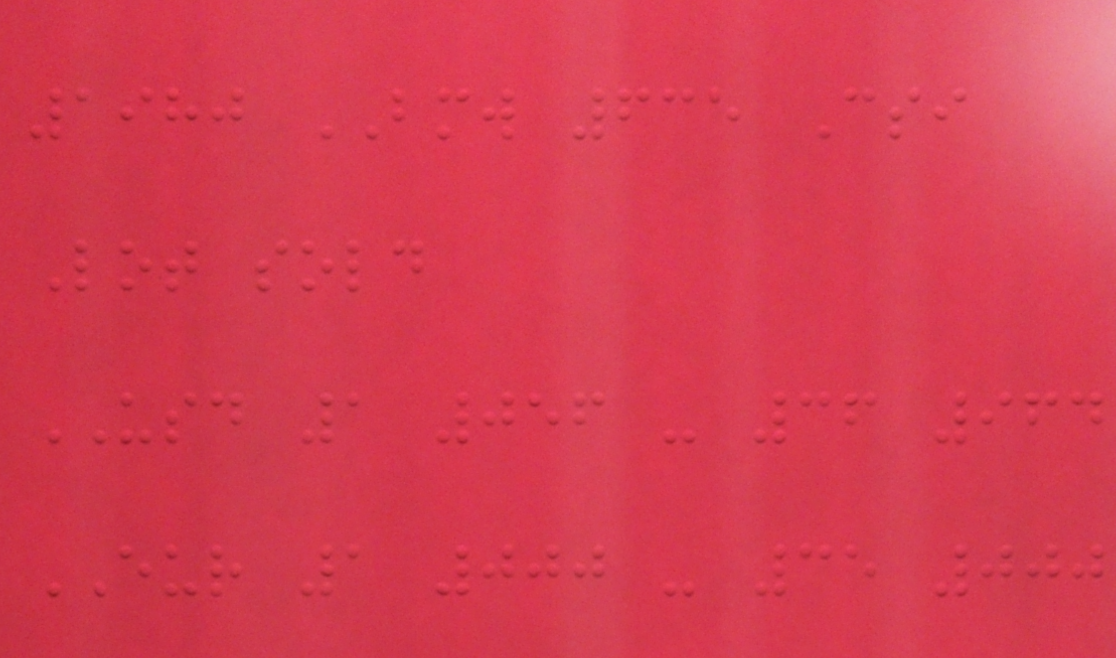1980 BMW 635 Csi
Lot sold
USD 1 056 - 36 964
EUR 1 000 - 35 000
